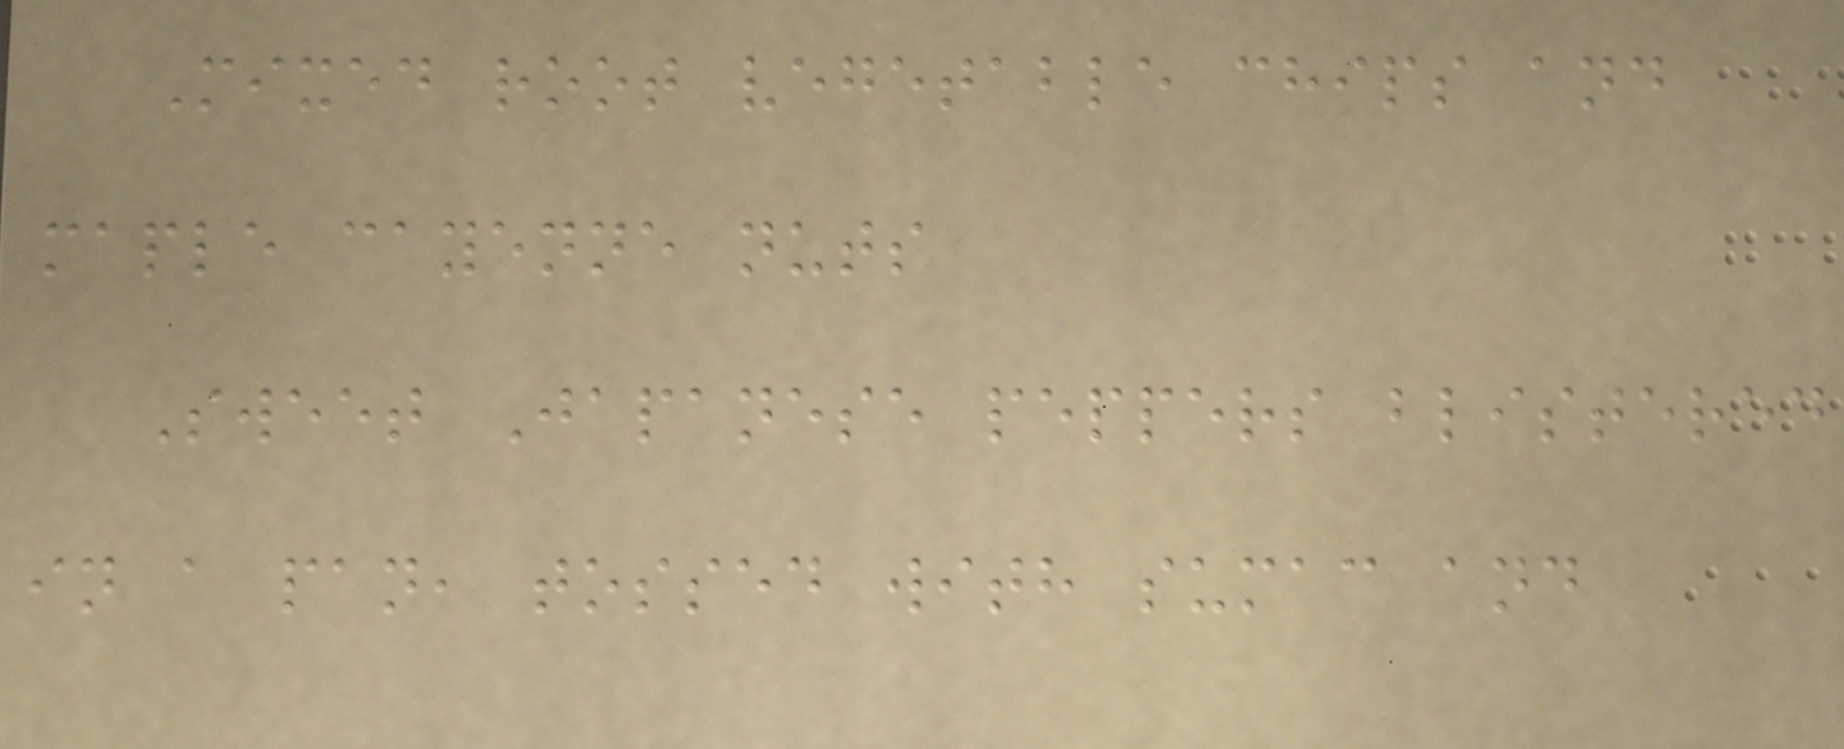Mixed root vegetable chips and
maple cayenne nuts
Sweet Japanese peppers blistered
in a pan, tossed with sumac and
